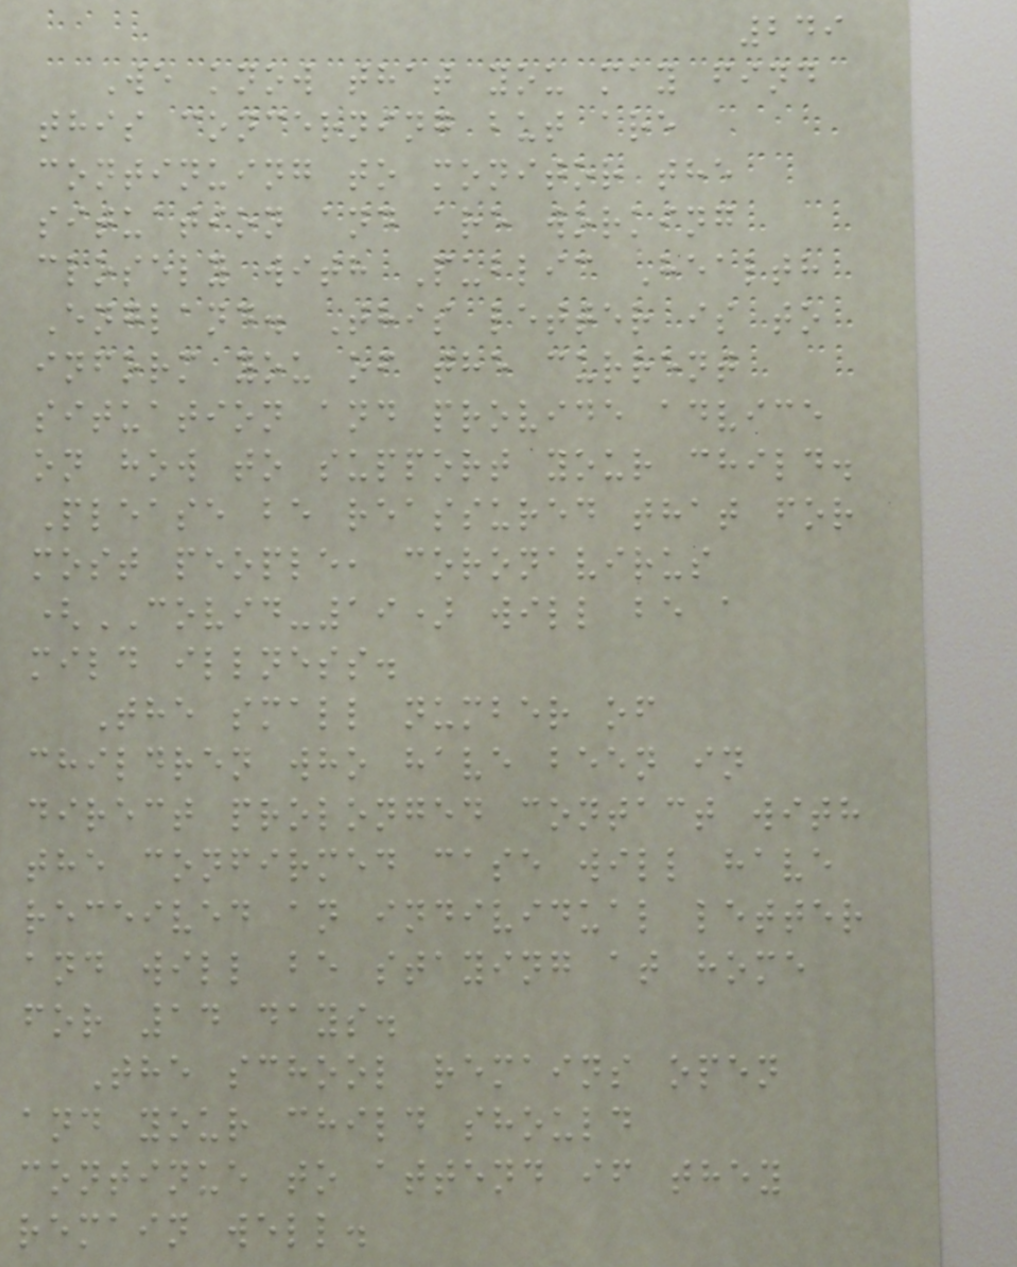249
We know that you may find
this concerning but are
continuing to monitor the
situation and are working
closely with Public Health
England. This letter is to
inform you of the current
situation and provide advice
on how to support your child.
Please be reassured that for
most people, coronavirus
(COVID-19) will be a
mild illness.
The small number of
children who have been in
direct prolonged contact with
the confirmed case will have
received an individual letter
and will be staying at home
for 14 days.
The school remains open
and your child should
continue to attend if they
remain well.
